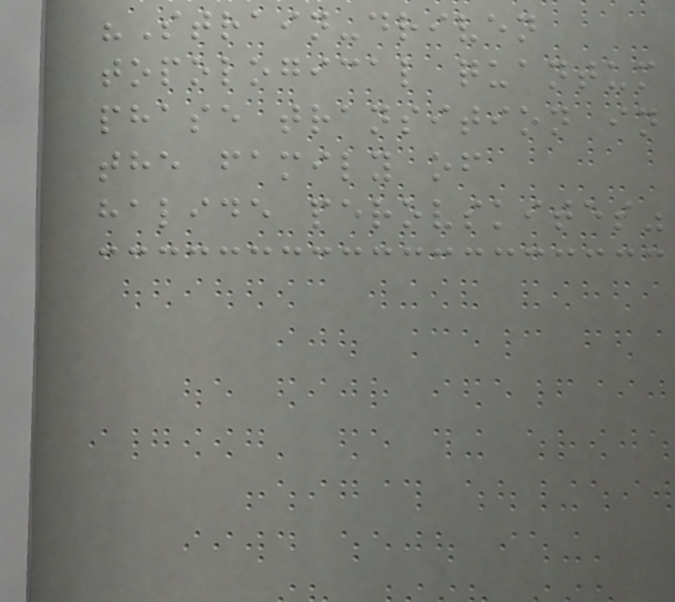"Strain-driven
topological quantum
phase transition in
the family of
halide perovskites"
